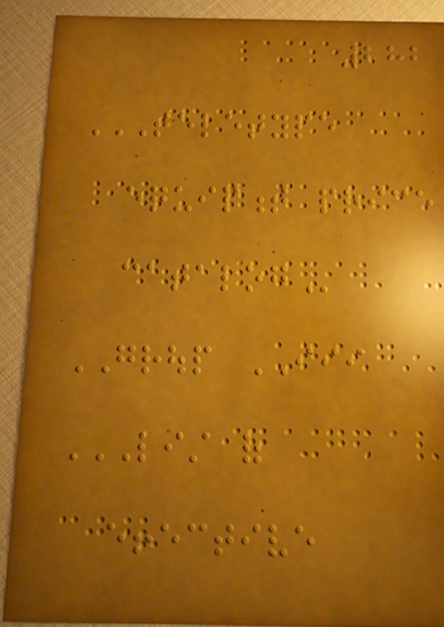282
TELETYPE
EQUIPMENT PRICE
CATALOG
GROUP III
LIST OF
EFFECTIVE
